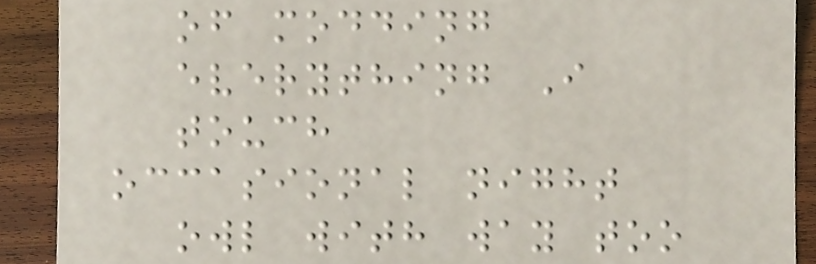of modding
everything I
touch
occasional night
owl with way too
